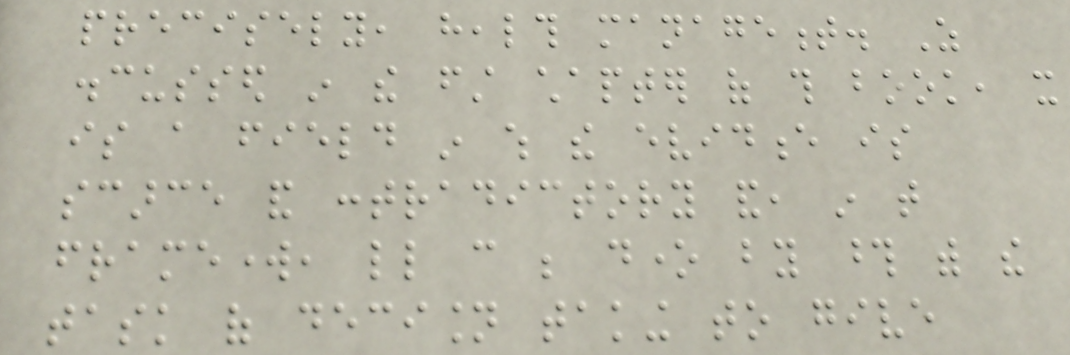precisely, health management. As
discussed in the first chapter of this book, it
is a field in which the evidence is
scarce and contradictory and, in that
framework, little can be done by those with the
task of decision taking to give
